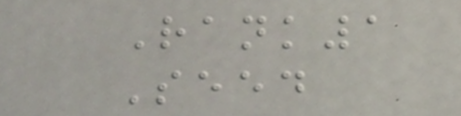Rank1
Seed
